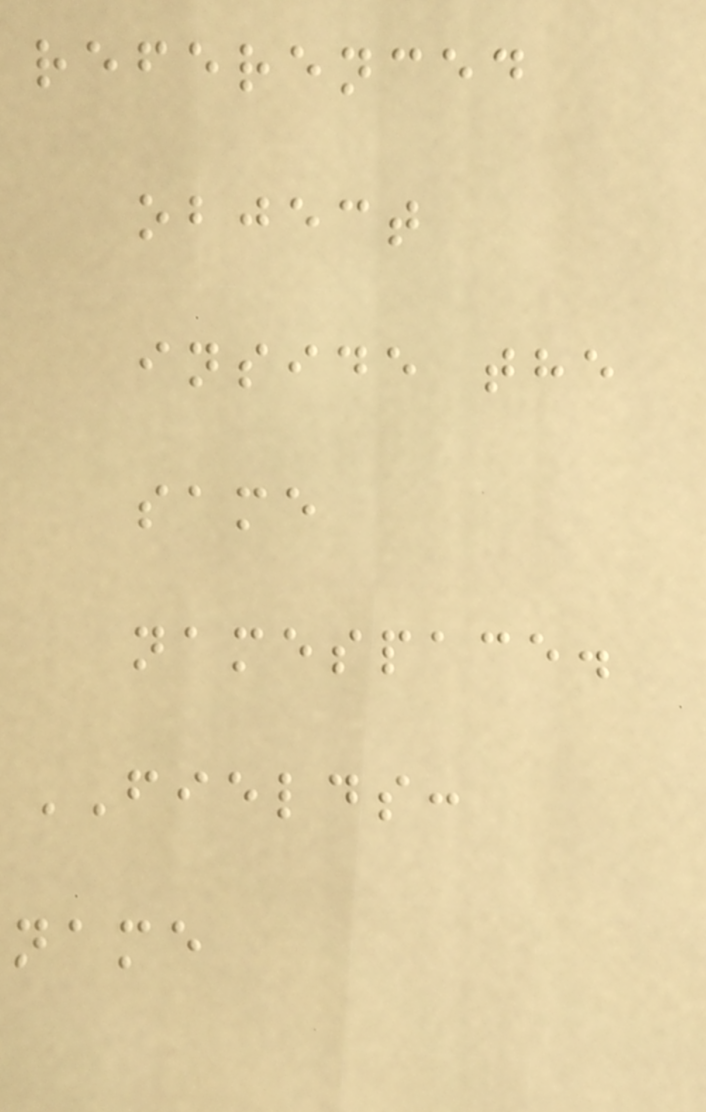referenced
object
inside the
same
namespace.
FIELDS:
name
